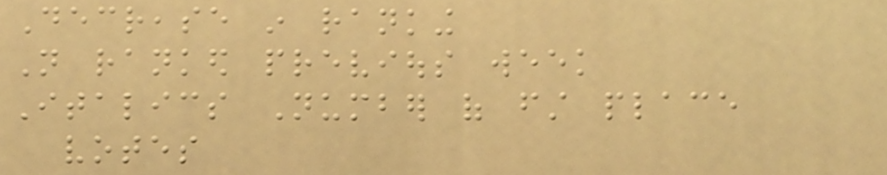Decrease in ranking
Not ranked previous week
Italics Number of first place
votes
